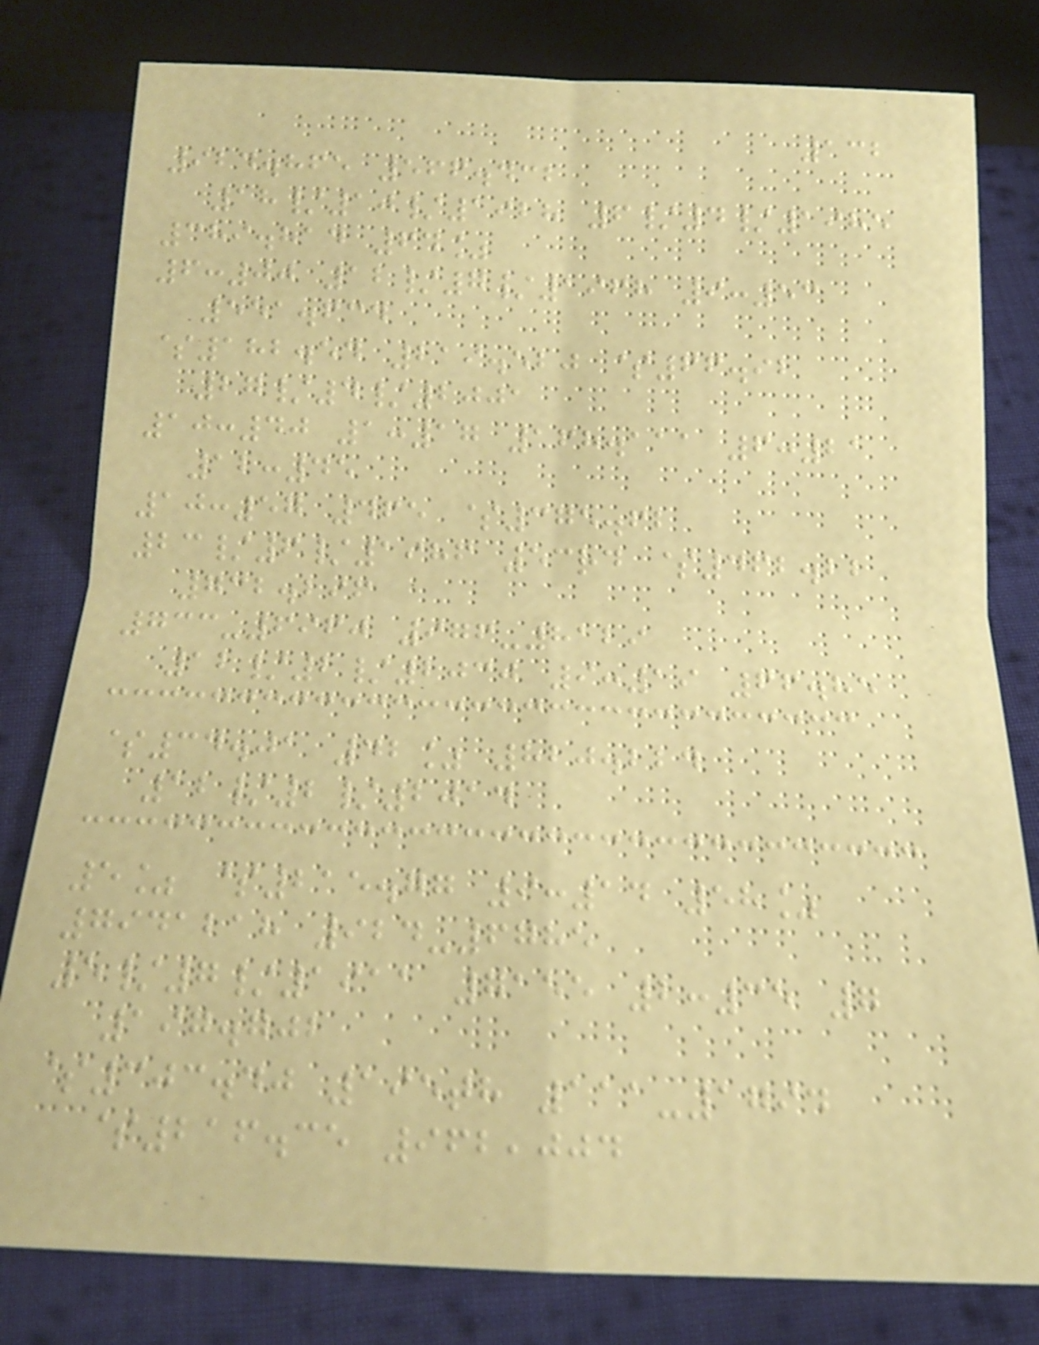132
924.865 566.432
18/10/1928 6/4/1985
389.814 64%
6:00 12/7/1968 9:53
551.634
$182.54 219.520 $66.92
27/4/2001
10:40 1:17 168.111 6:21
12:45
10:57 465 $375.62
23/6/1986 53rd $462.22
732.296
733-6960 976-8129
12/2/2030 9:19 66.85
$34.01 42% 820.224
12/2/2014
5% $215.77 9:14 58%
7941218 924-6785
5/7/1911 7155 2:35 7
197.702
$303.40 195th 111-1794
$216.35 962,004
